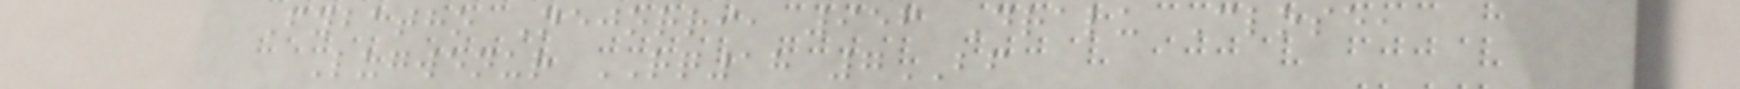Fybatho Nejorri, 956 Dralu Close,
Lugwenur RQ18 7BF
